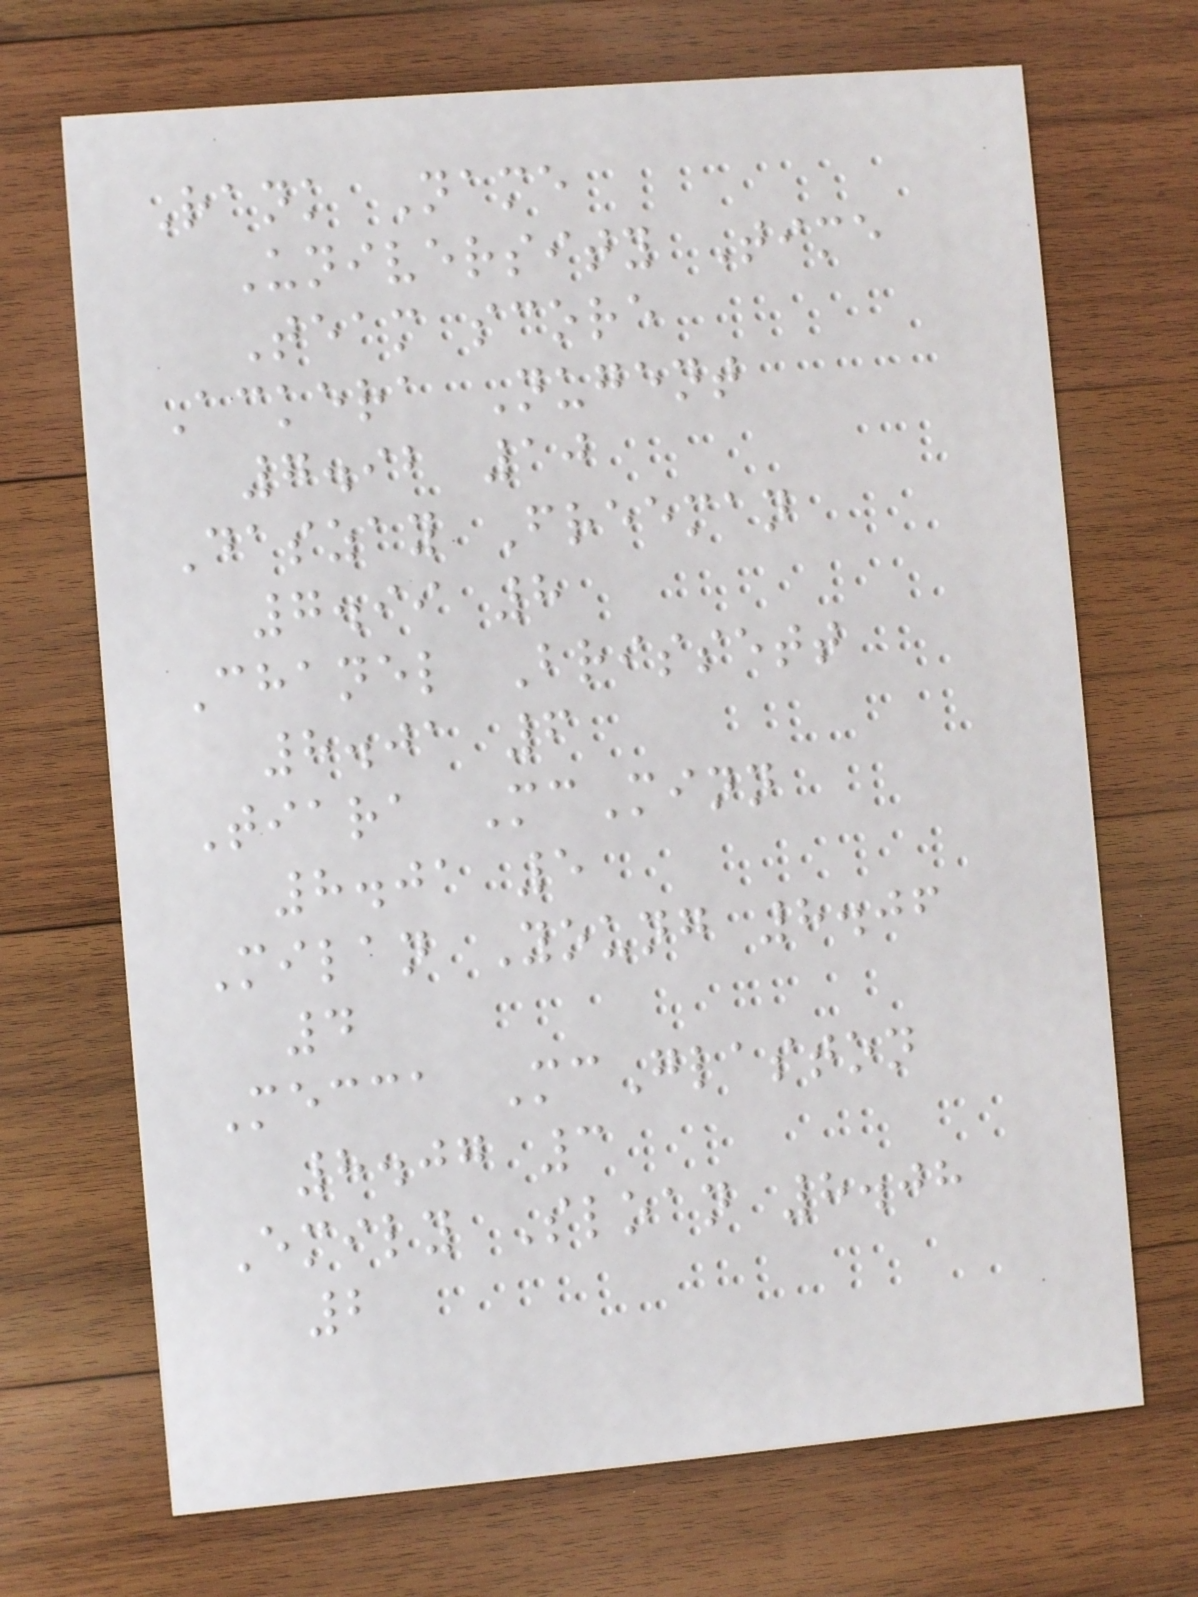Rank Name
University Time
Team score
Ackera Nugent
7.92 10
Daszay Freeman
7.99 8
Chanel Brissett
8.01 6
Tiara McMinn
8.01 5
Milan Young 8.06
4
Mecca McGlaston
8.07 3
Emily Sloan 8.08
2
